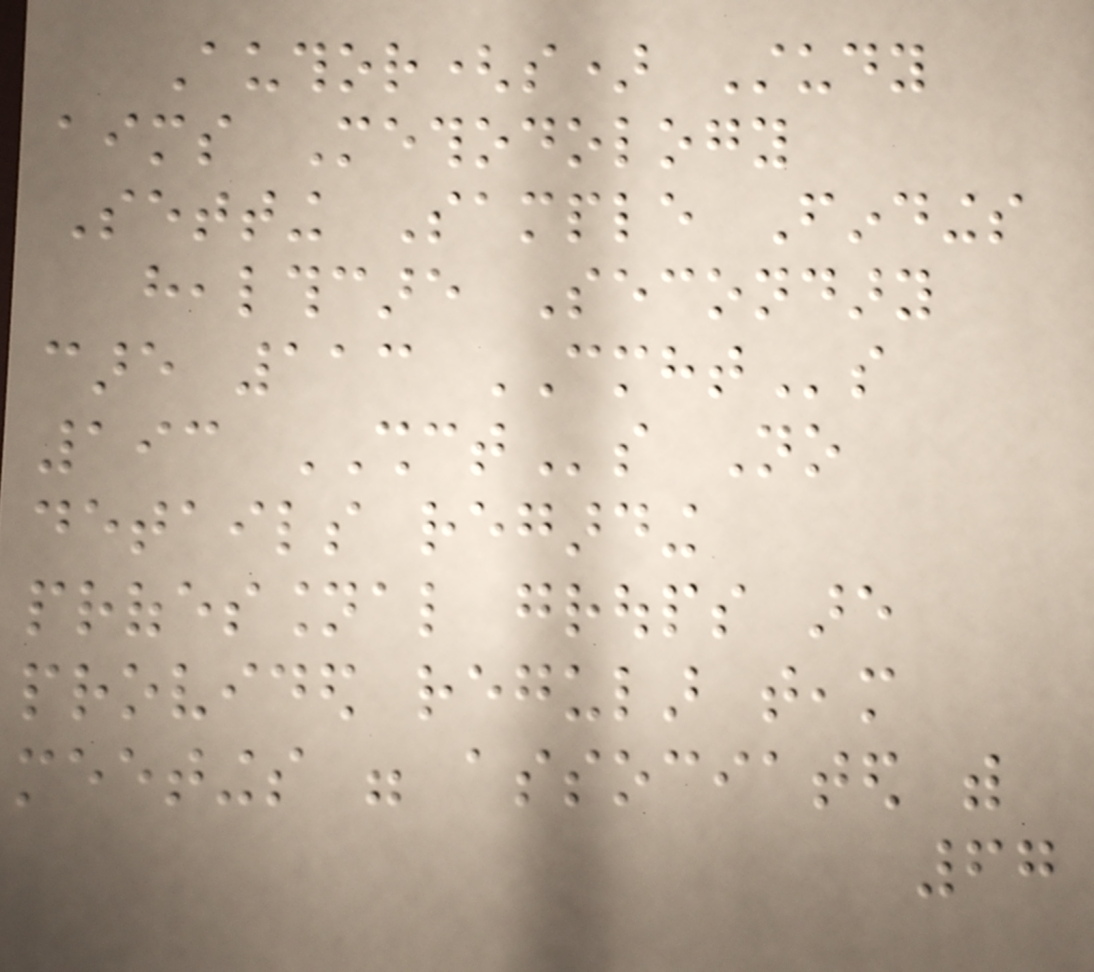Author(s) Study
aims Methodology
Setting Sample Findings
healthcare Secondary
care 113 CMHTs
193 SHCTs No
details regarding
professional groups are
provided regular team
meetings were associated with
67
